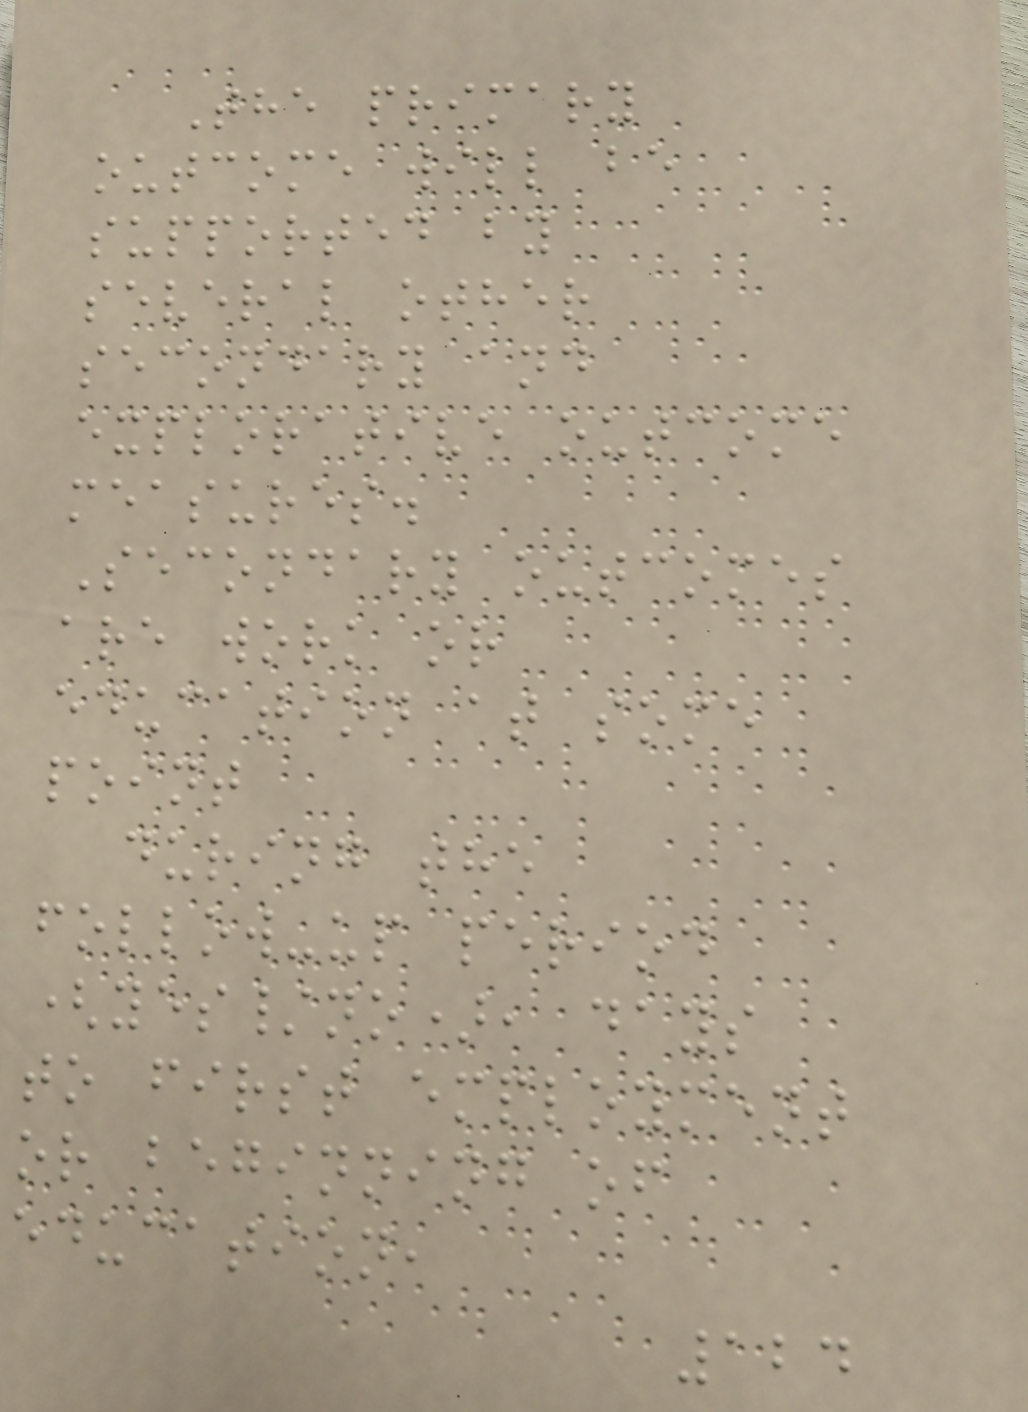The primary
outcome will be
supported by
several other
secondary and
explorative outcome
measures.
Secondary outcomes
are work or
education at some
point
during the
follow-up period
(yes/no), days
to first employment
or beginning of
education,
124
